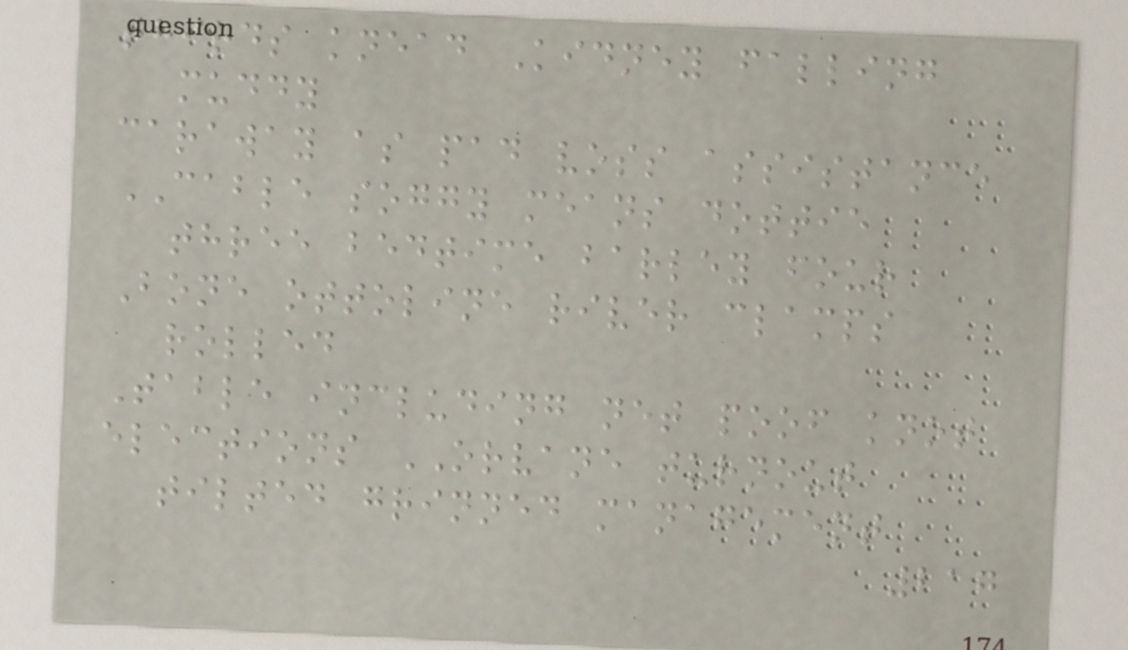thirds knead Kidney falling
muddy
caraway as pad voss assistance
CABLE soggy means dottie
three bedtime barley four
Bone ottoline river clamps
rolled
Table including net poof knot
elections ORVANE turnout
tilted grinned management
217
